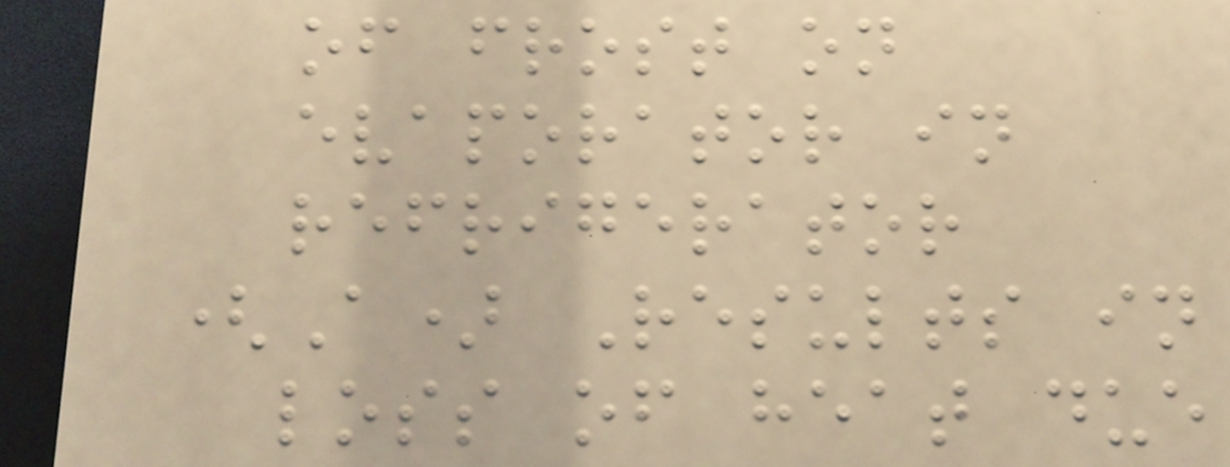of frost on
evaporator in
refrigerator
(A) Results in
loss of heat due
